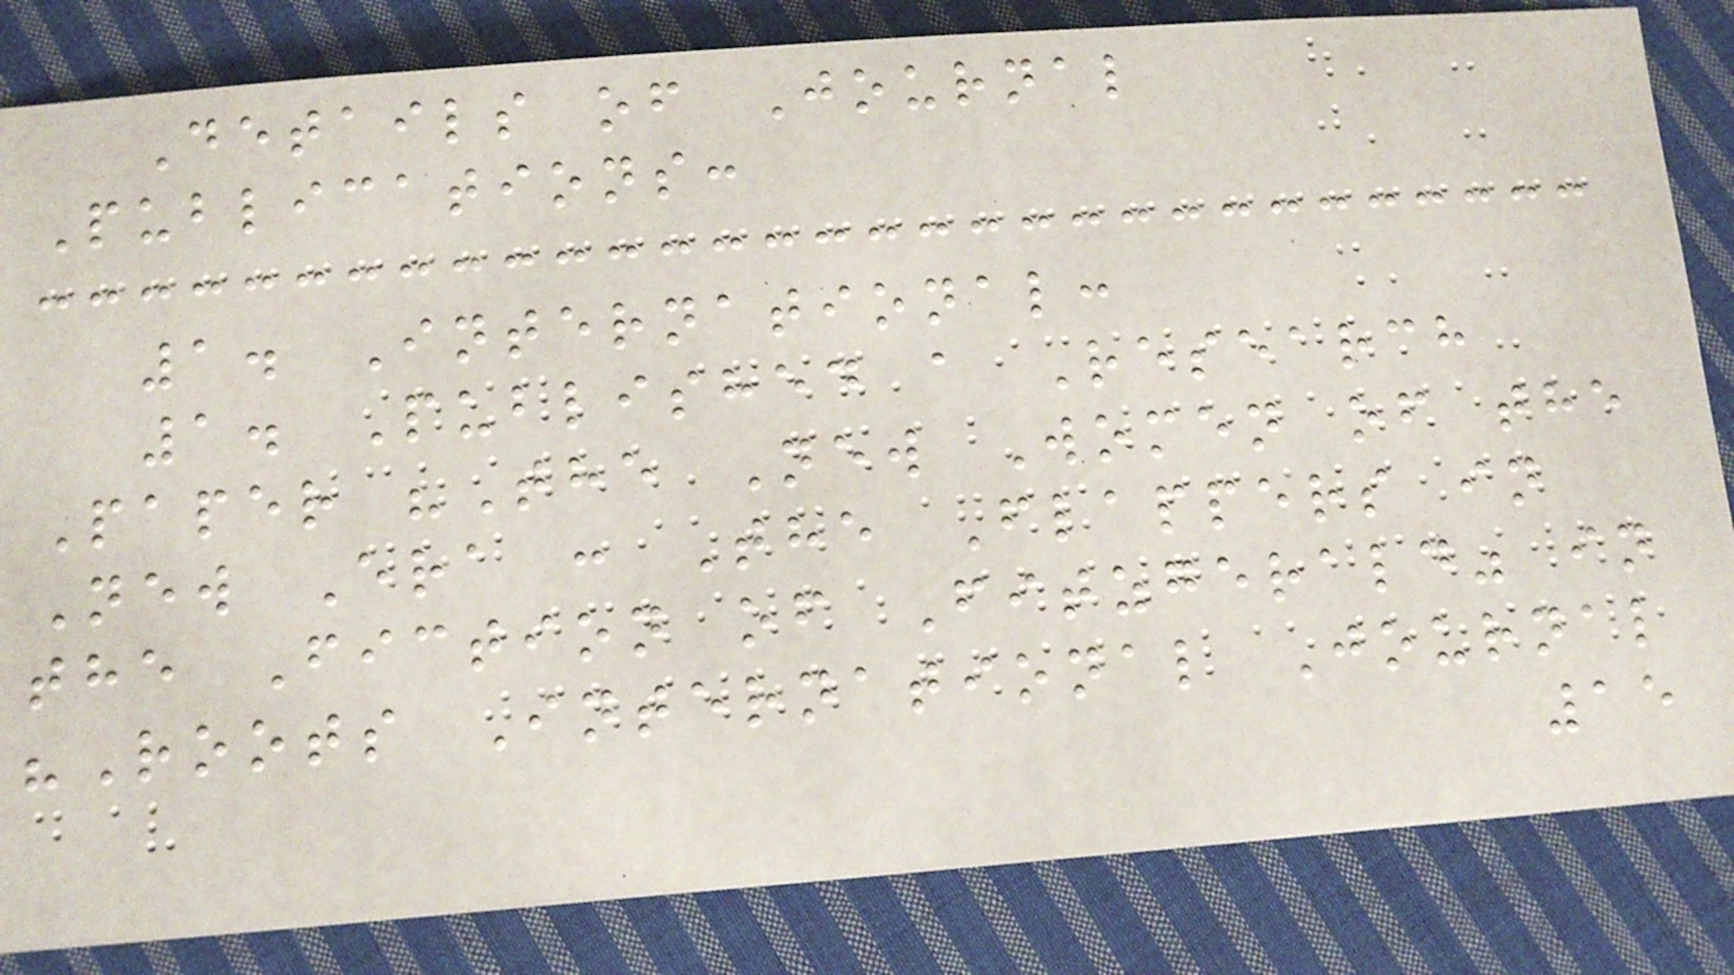Details of Journal
Publications:
1. International:
1. Published a Research
Paper "The New Women of the
New Era : The Flappers in
the Fiction of Fitzgerald" in
"Roots International Journal
15
